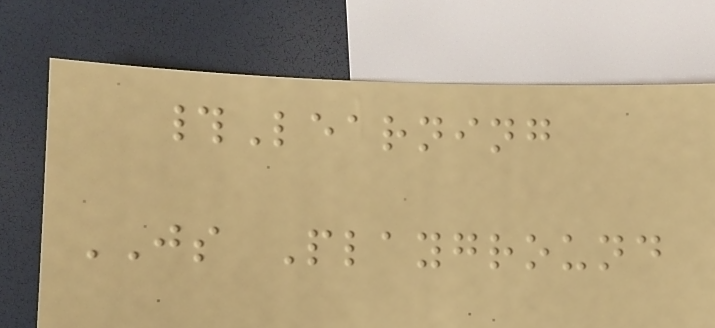#Learning
JS Playground
